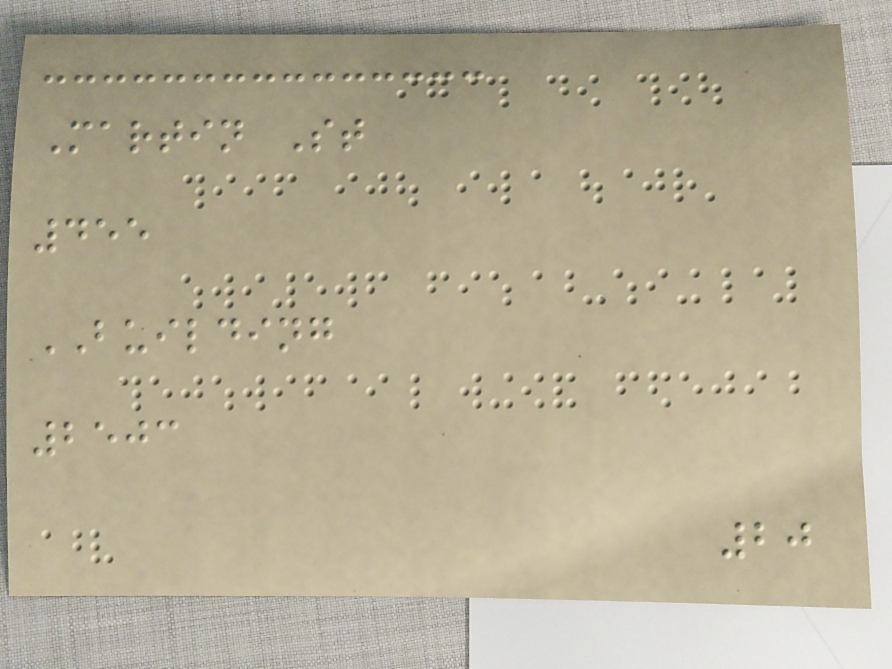Martin St
455
BUILDING
2503
20
